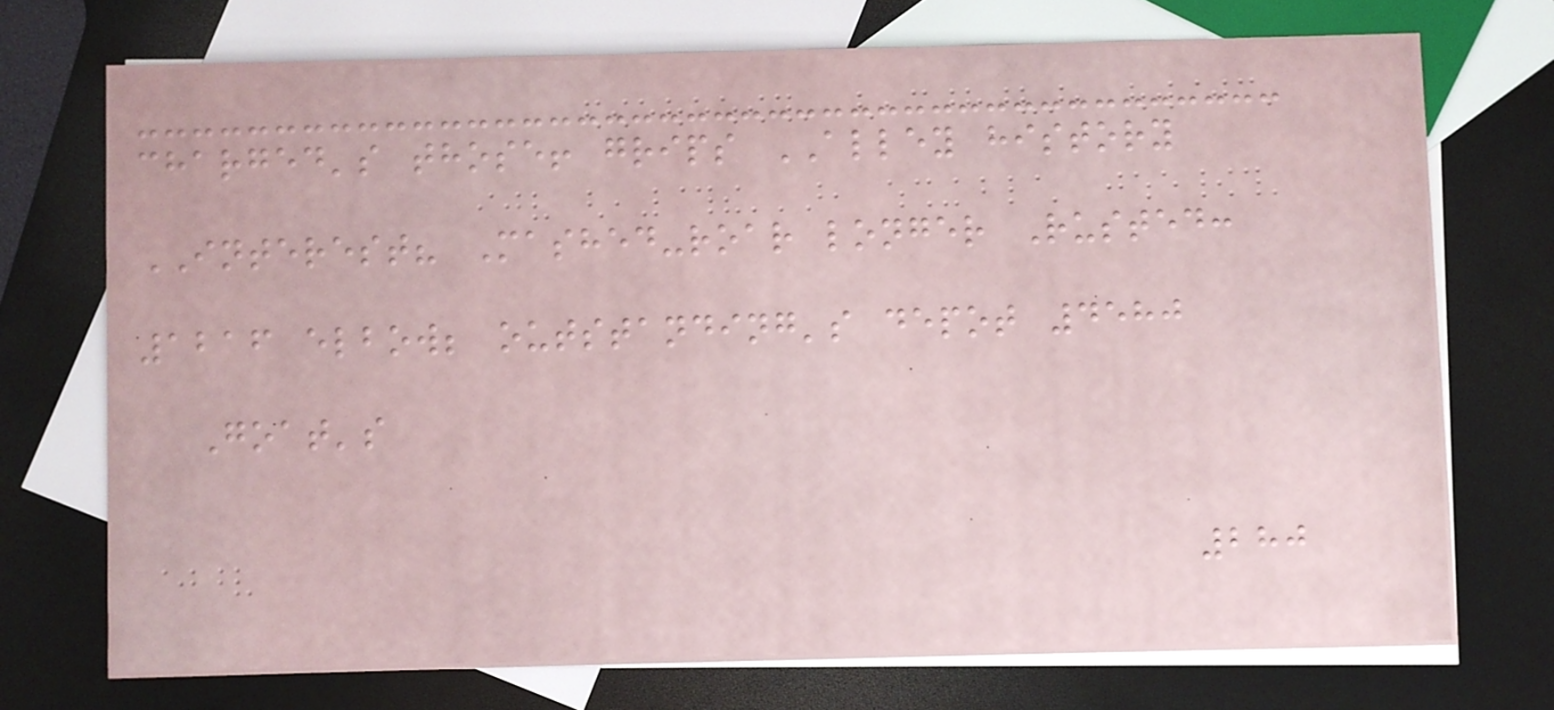charged's those! grips ALLEY history
INTEREST? Mashed-roar longer Rusted:
1216 elbow; outstanding's depot 4580
Goat's
280
